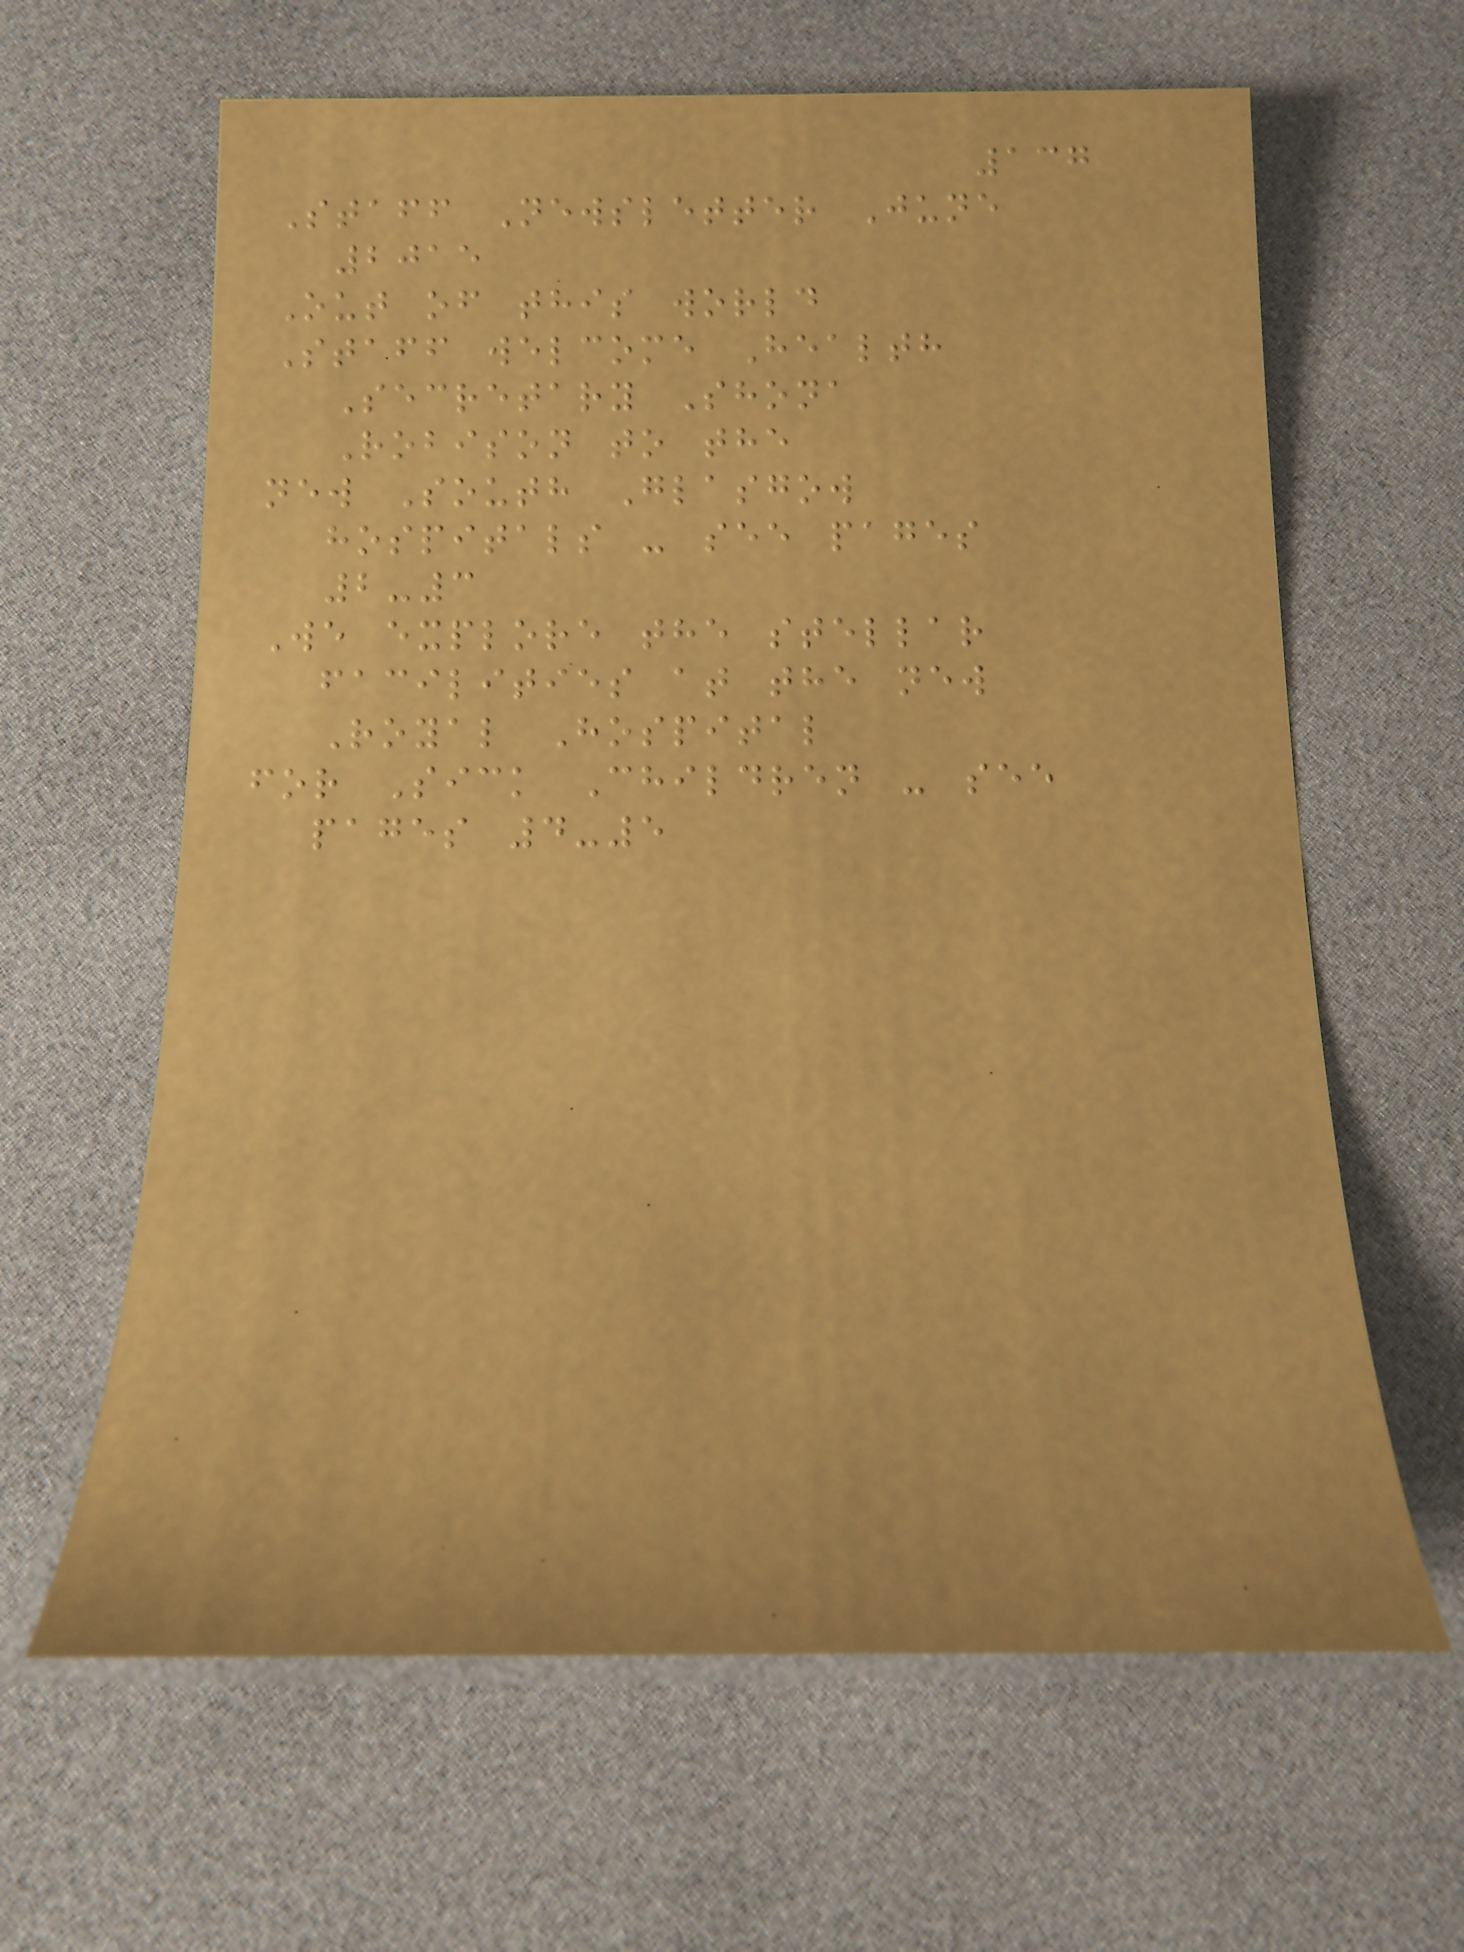137
Staff Newsletter June
2015
Out of this world
Staff welcome Health
Secretary Shona
Robison to the
new South Glasgow
hospitals - see pages
2-3
We explore the stellar
facilities at the new
Royal Hospital
for Sick Children - see
pages 4-5
